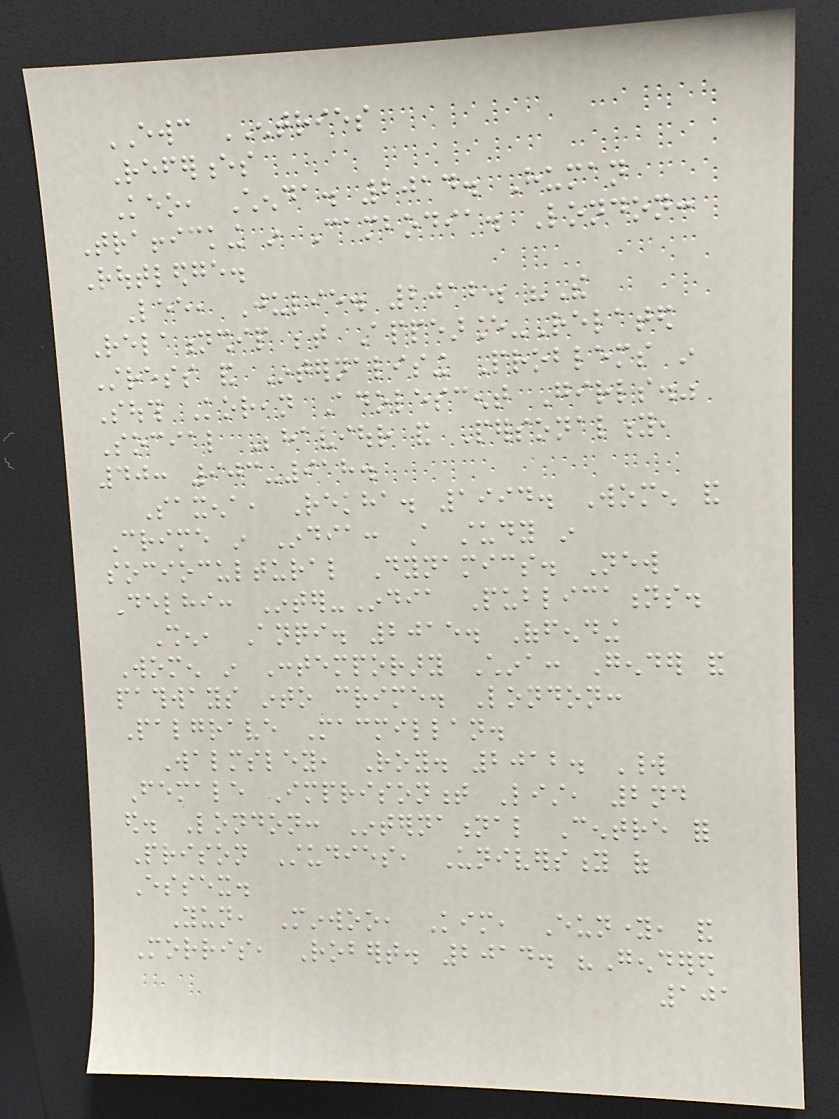EWC ENTRIES
References
Keo, Chenda. 2014. Human
Trafficking in Cambodia. London:
Routledge.
Lee, Julie. 2012. "The
Relationship between Appearance-Related
Stress and Internalising Problems in
South Korean Adolescent Girls."
Social Behaviour and Personality,
40: 903-918.
Saxena, Rekha. 1994. Women and
Crime in India: A study in
sociocultural Dynamics. New
Delhi: Inter-India Publications.
Shen, Anqi. 2015. Offending
Women in Contemporary China: Gender and
pathways into crime. London:
Palgrave Macmillan.
Walmsley, Roy. 2012. World
Female Imprisonment List, 2nd
ed. London: International Centre for
Prison Studies, University of
Essex.
Yun, Minwoo, Kim, Eunyoung, and
Morris, Robert. 2014. "Gendered
101
